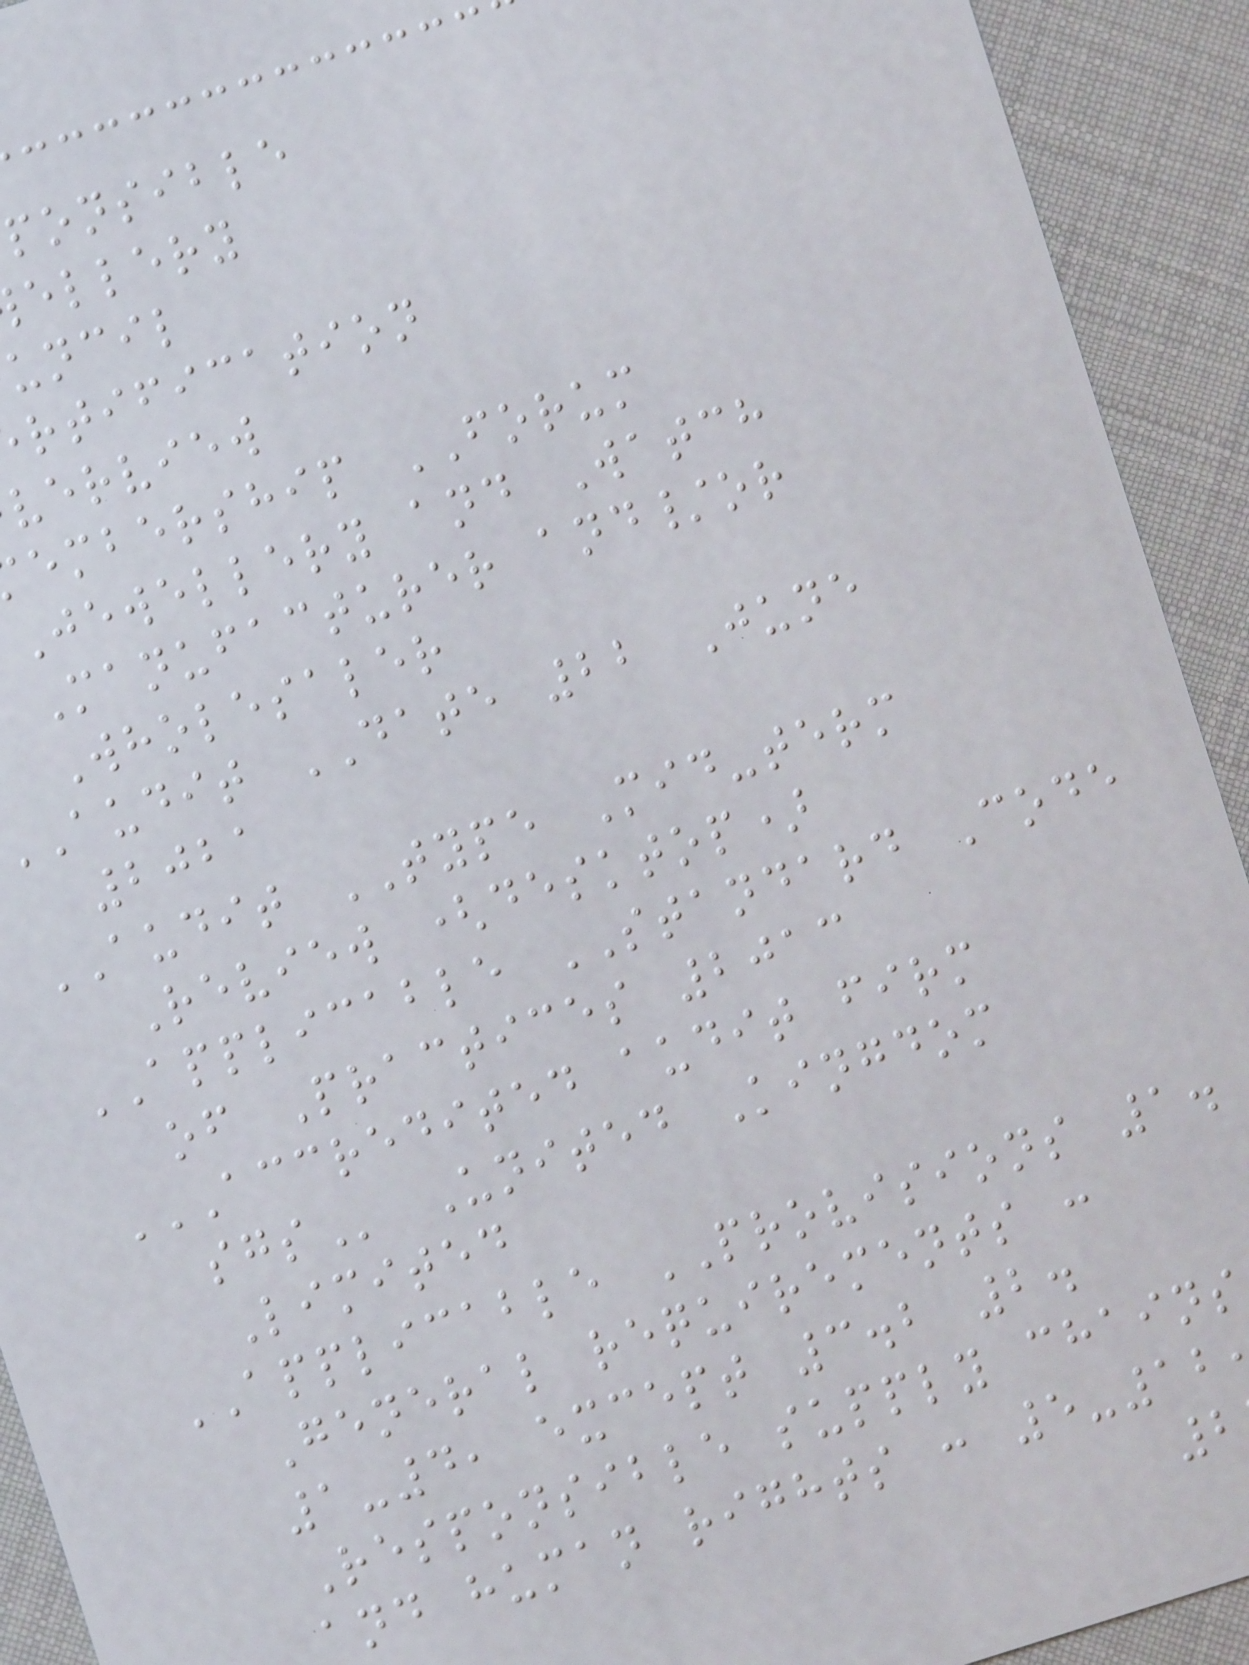ponsible
ellery
uncil
rtification
verview
embership FORUM
Jewellery and Watch
Manufacturer and/or
Wholesaler
audit DATE 22 June
2021
AUDIT TYPE Mid-term
Review (desktop)
APPLICABLE STANDARD Code
of Practices 2013
ACCREDITED AUDIT FIRM
United Kingdom
Limited
APPLICABLE PROVISIONS 1.
General requirements :
1-4, except 3.2 2.
Responsible supply chains
and human rights : 5-12
